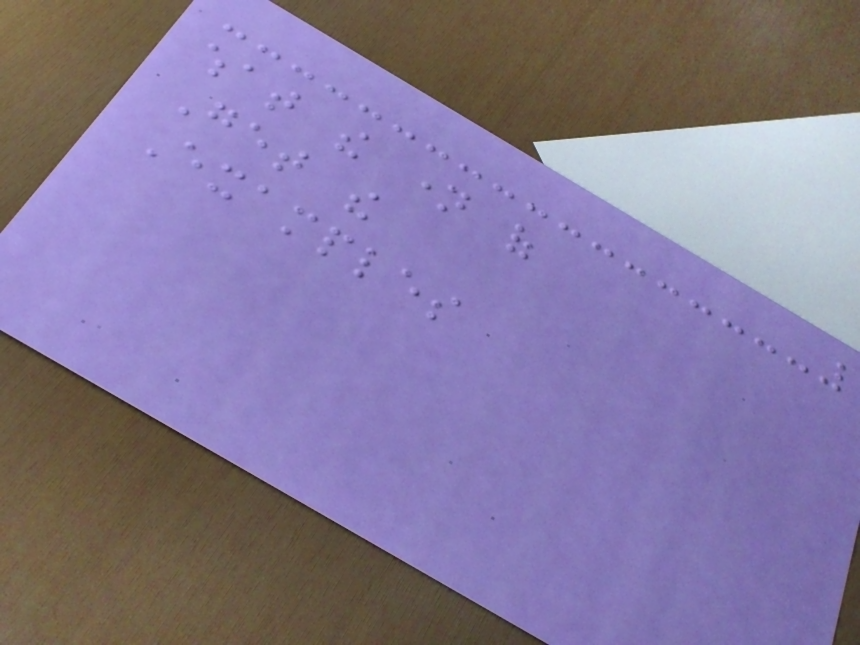what the name of
Get the
Examples
